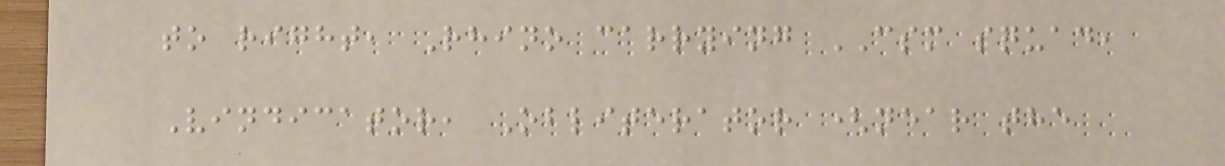to right, Rhino carrying CSM squad,
Vindicator, Obliterator (near the
